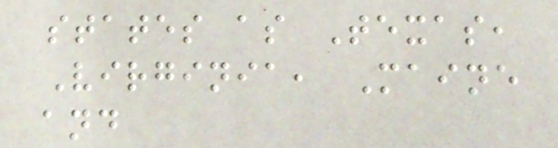states as Texas,
Virginia, Maine
and
